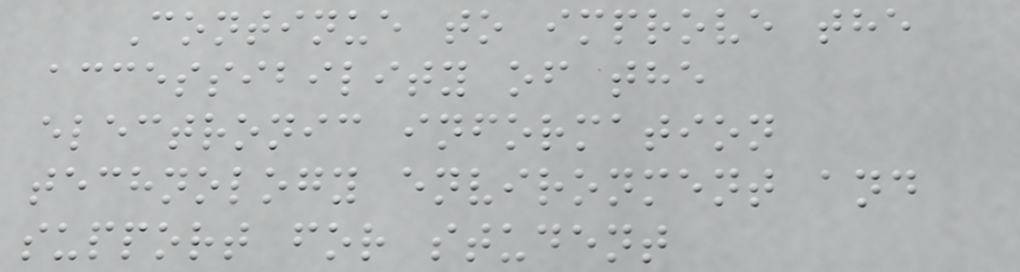Continue to improve the
accessibility of the
electronic information
technology environment and
support for student
